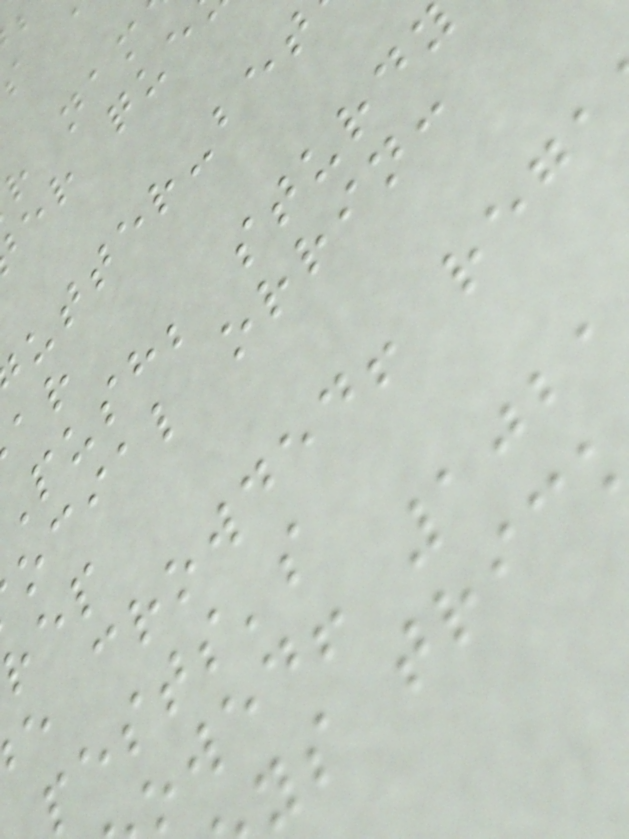er que
push; sturd
ocial orrin:
e crowded! reg
pests's
owed! 102
ys tric
